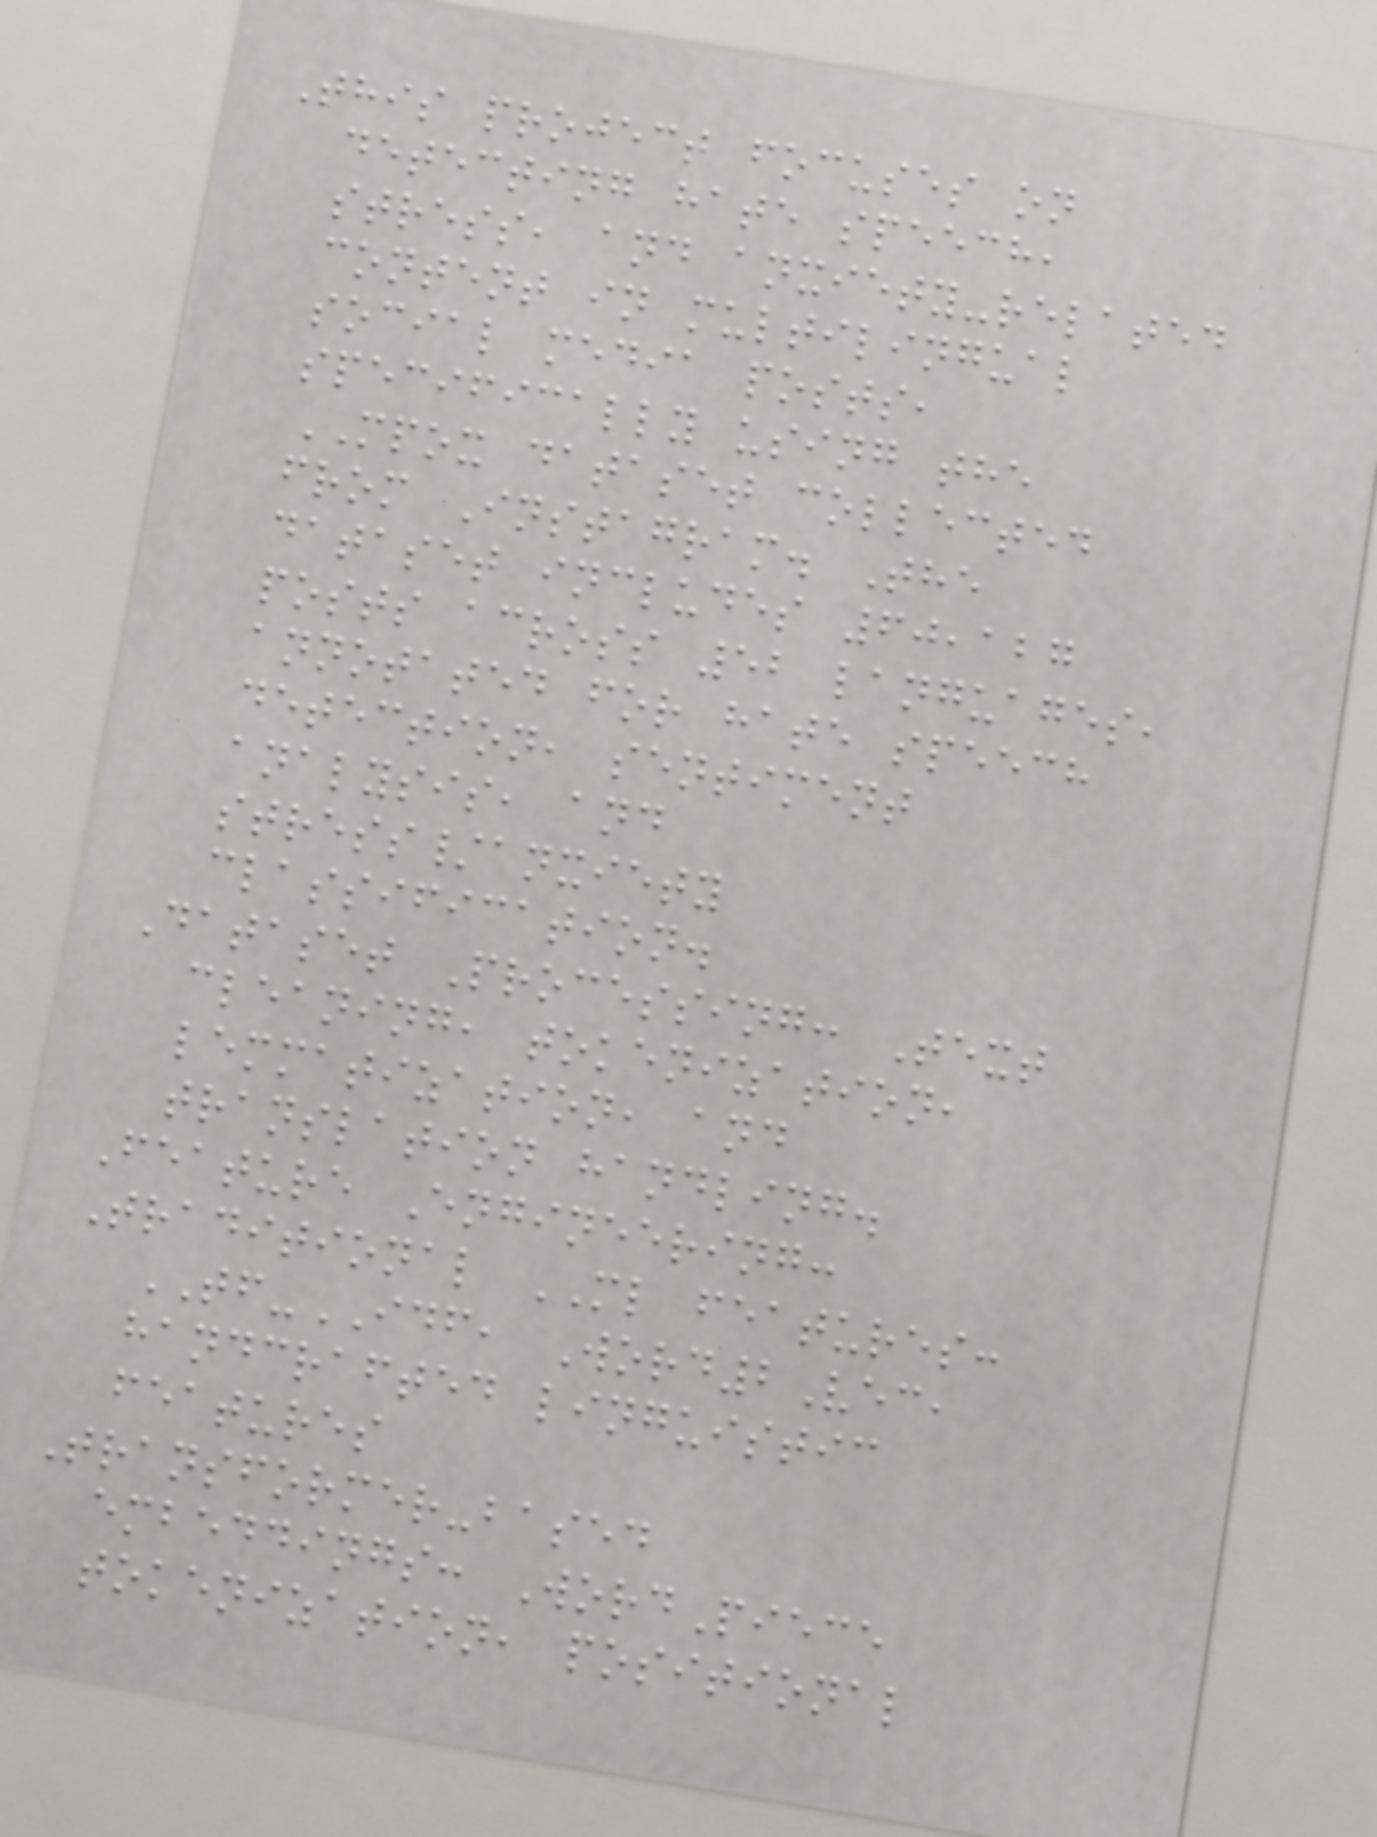This project focuses on
detecting hate speech,
stress, and anxiety-related
content in multilingual
social media posts,
specifically using the
MPOX dataset collected
from Instagram. The
dataset includes 60,127
posts across 52 languages,
annotated for hate speech
detection, sentiment
analysis, and
stress/anxiety
classification.
Dataset Processing: Text
cleaning, tokenization,
lemmatization, and
translation handling.
Feature Engineering:
Traditional ML features:
TF-IDF, Word2Vec,
handcrafted linguistic
features
Transformer-based
embeddings: WordPiece
tokenization, positional
